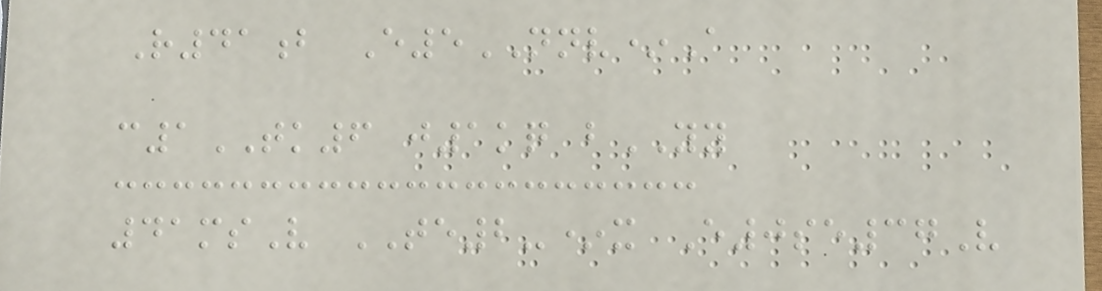R41b E5NNV*A
c1TK6 j1kq bYY
41msV TE2-*x E0se37V
